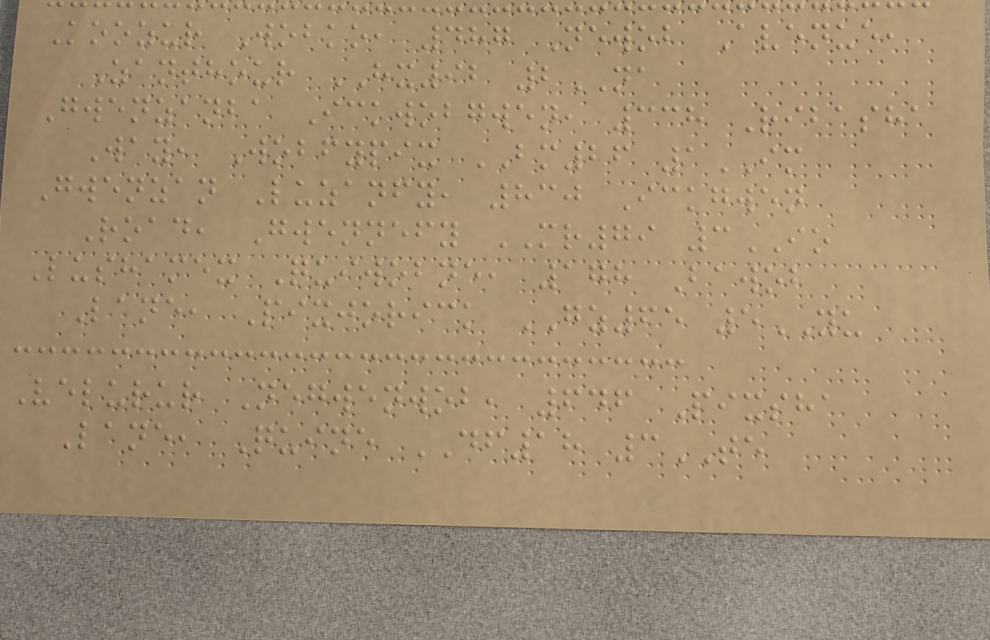Koozur Wobko, 487 Newob Avenue,
Zanthour HX92 2NA
Gwenzanba Ickwobgwen, 338 Ribasha
Way, Wobfypix BM26 1IM
Gwenzan Luzanfy, 830 Ickgwen
Road, Gwennefy MR79 3IO
Lushamex Quiwobne, 178 Bawob
Lane, Pixjorick GZ65 5YU
Velurur Negwenwob, 646 Pixsha
Lane, Quine DF18 3TE
